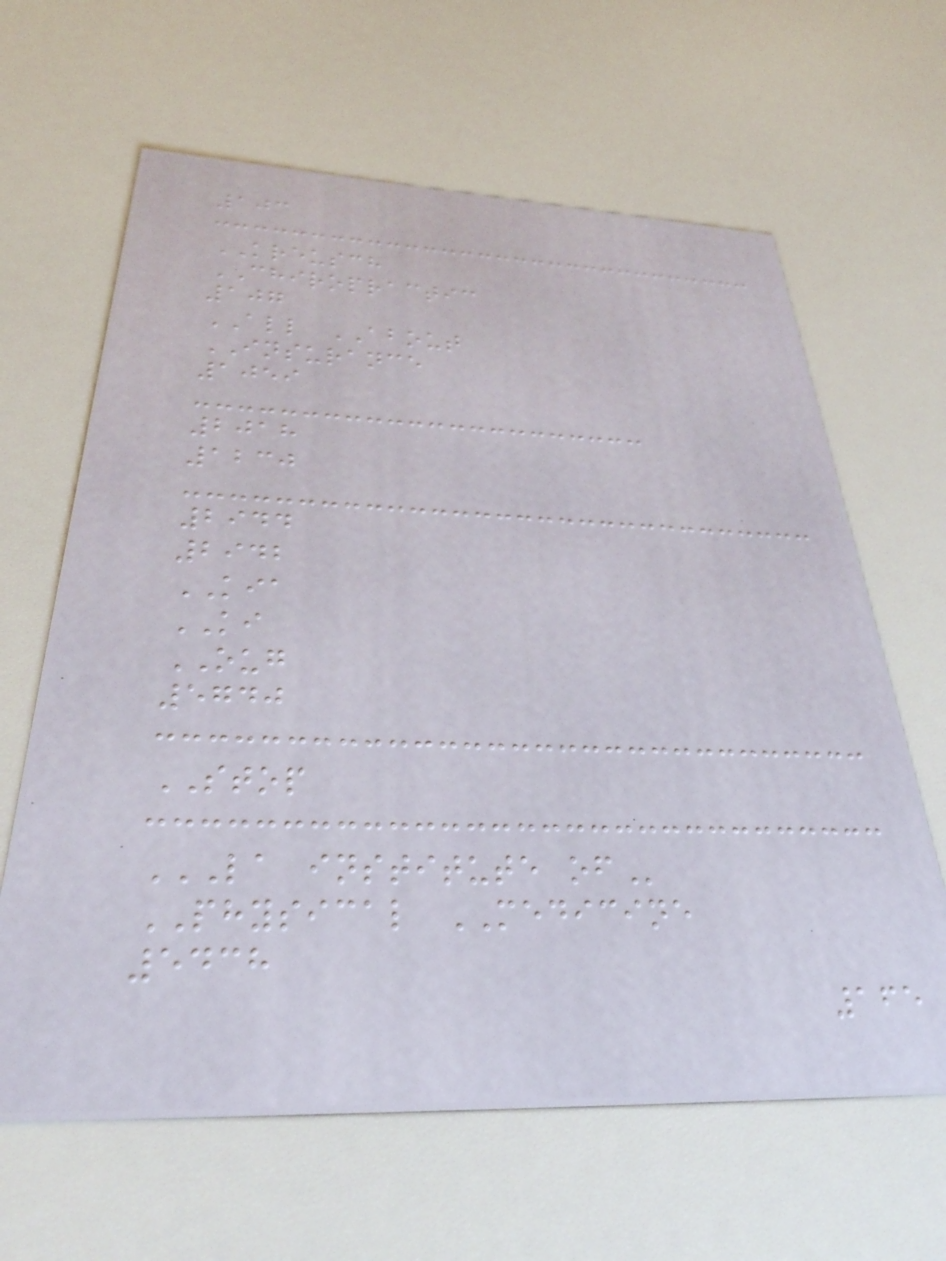103
KREUSCH
CHIROPRACTIC
107
ALL ABOUT
INSURANCE
1059
2018
1230
2944
2942
KIA
KI
OUG
5740
STOP
LA INSTITUTE OF
PHYSICAL MEDICINE
5438
165
